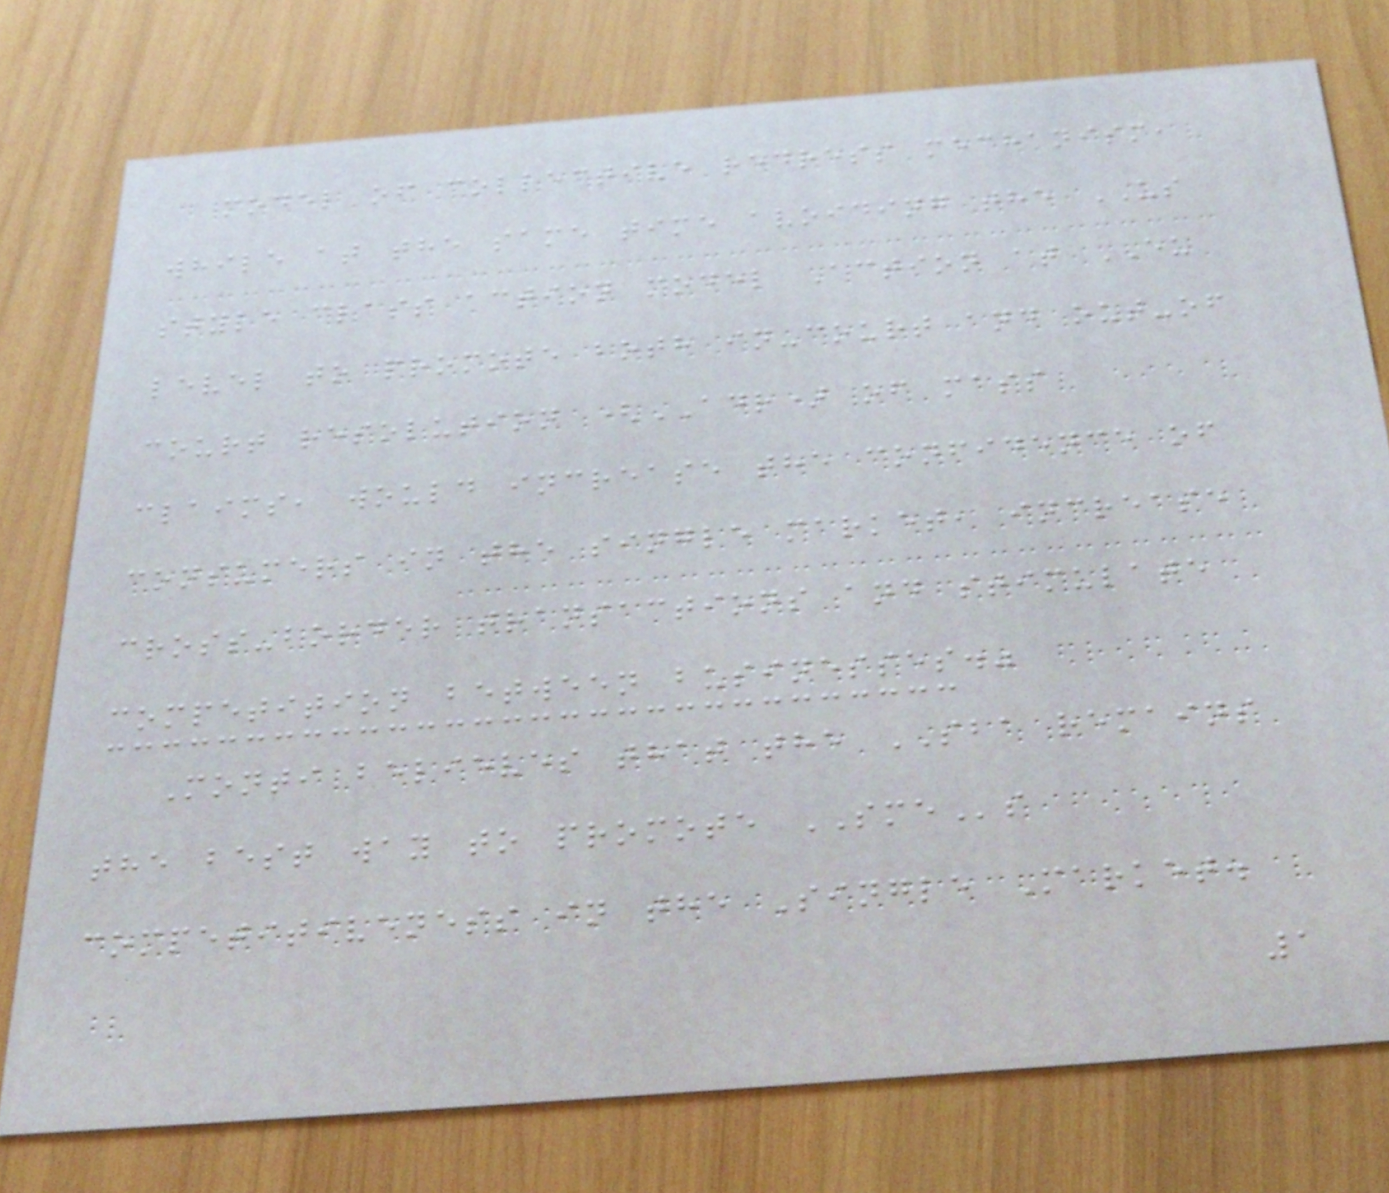model of collective redress mechanism,
while at the same time avoiding the US
style class action model Action at EU
level to promote both in-court and out-of
court resolution (ADR) of mass
claims, would increase the confidence of
consumers in the single market, increase
cross-border transactions and stimulate
competition between businesses."
Monti believes that the SBA remains
the best way to promote SMEs
competitiveness in the Single Market.
1
